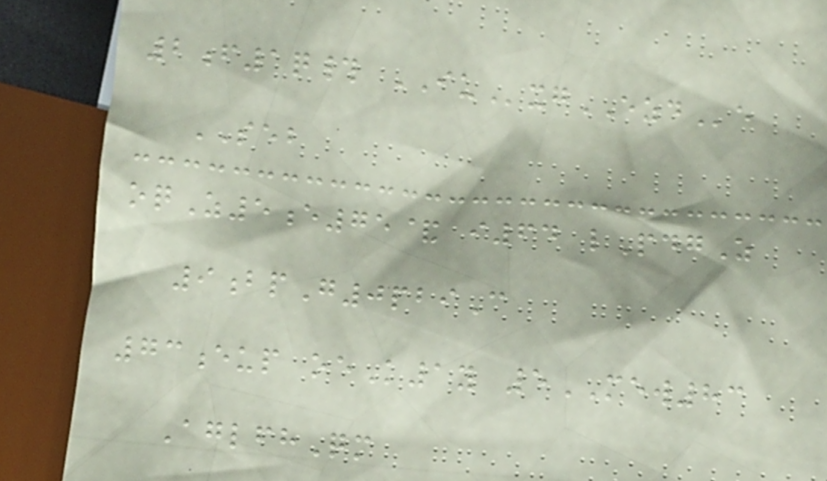2f1q# IUxgEZDe
SEB
oqZ5e75& i64 lPdgZ
9bpG0pbiC
73eup oeK1y 5MEW83
AglfhQm
